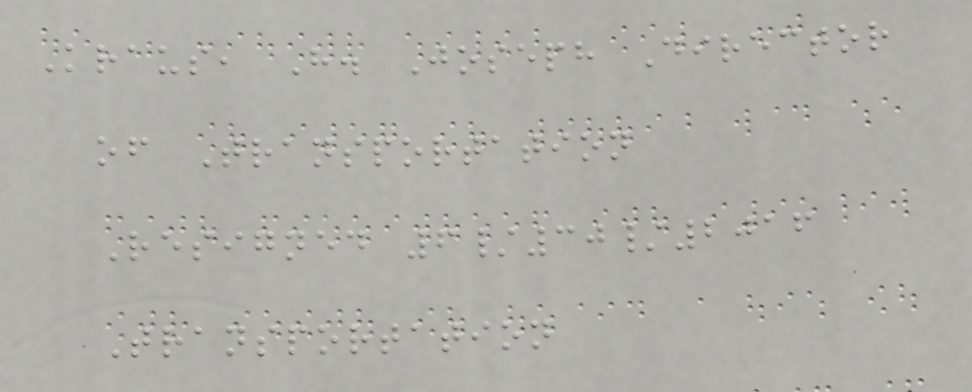Kraus, H. Joseph Director
of Transportation
Resigned 6/30/2016
Transportation
